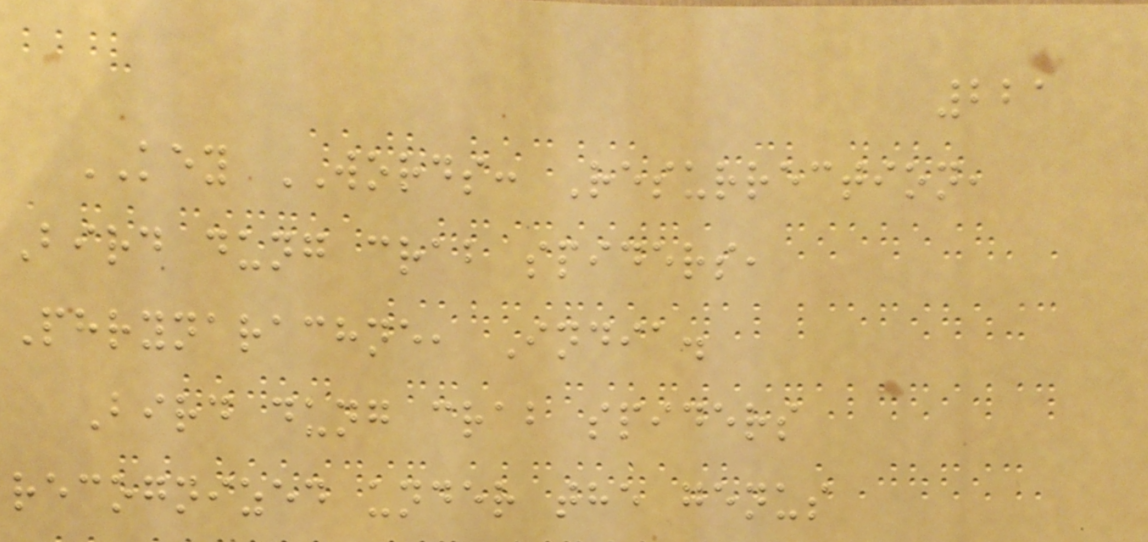221
KEY WORDS: Resurrection,
Bird dung crab spiders,
Phrynarachne, India.
Bird dung crab spiders
recognized under the genus
